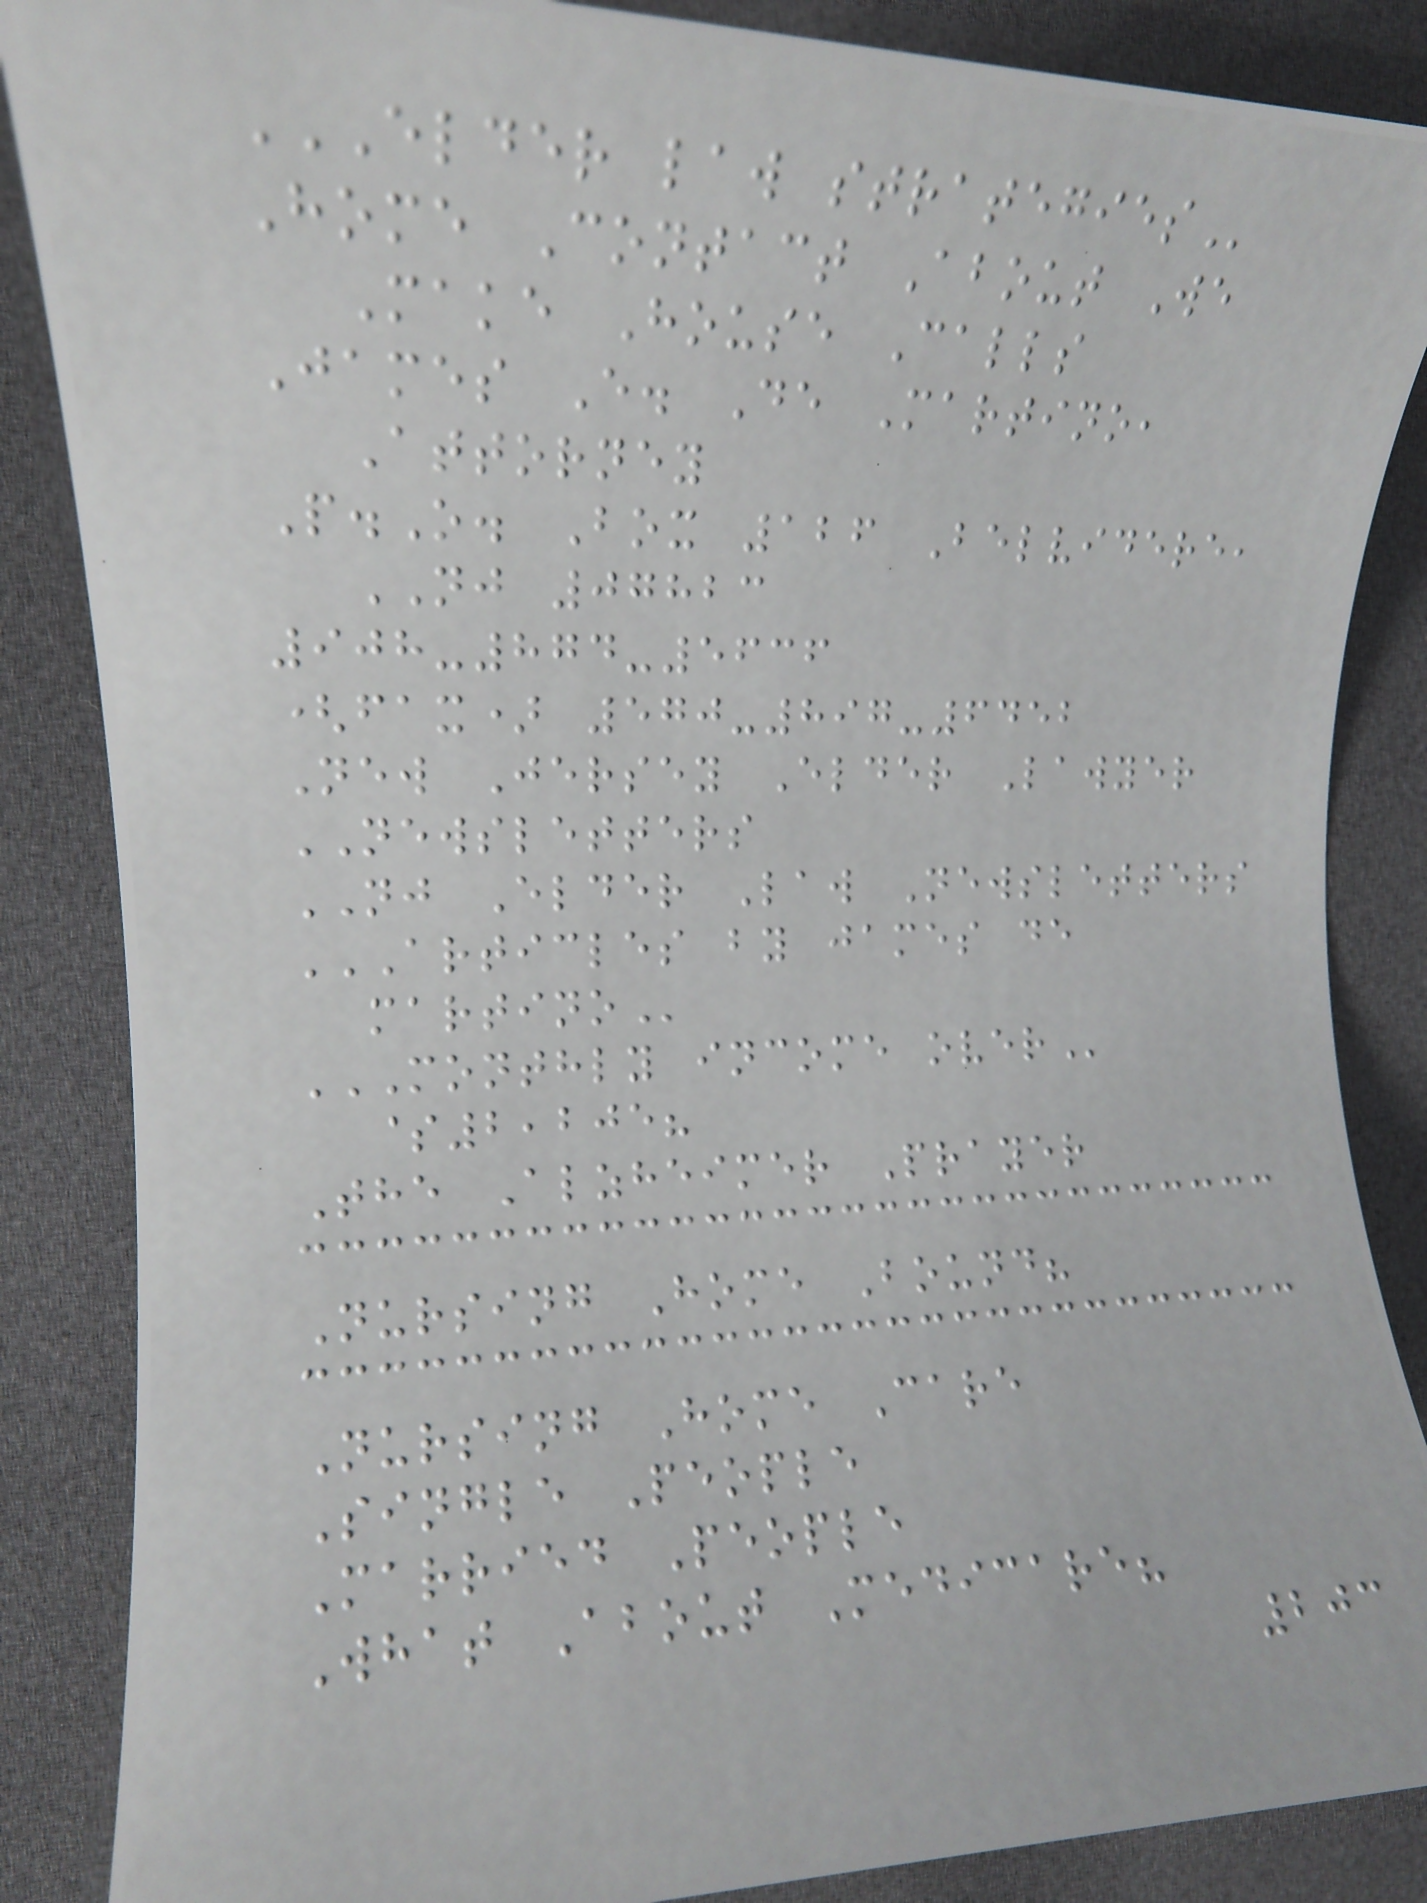ELDER LAW STRATEGIES
Home Contact About We
Make House Calls
James E. De Martino,
Attorney
P.O. Box 126 Belvidere,
NJ 07823
908-874-5636
(fax) 570-897-6452
New Jersey Elder Lawyer
NEWSLETTERS
NJ Elder Law Newsletters
ARTICLES BY JAMES DE
MARTINO
MONTHLY INCOME OVER
$2,205?
The Alzheimer Prayer
Nursing Home Bound?
Nursing Home Care
Single People
Married People
What About Medicare?
203
